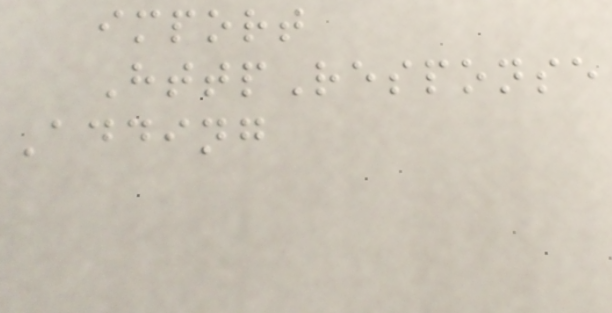import
HttpResponse
Adding
